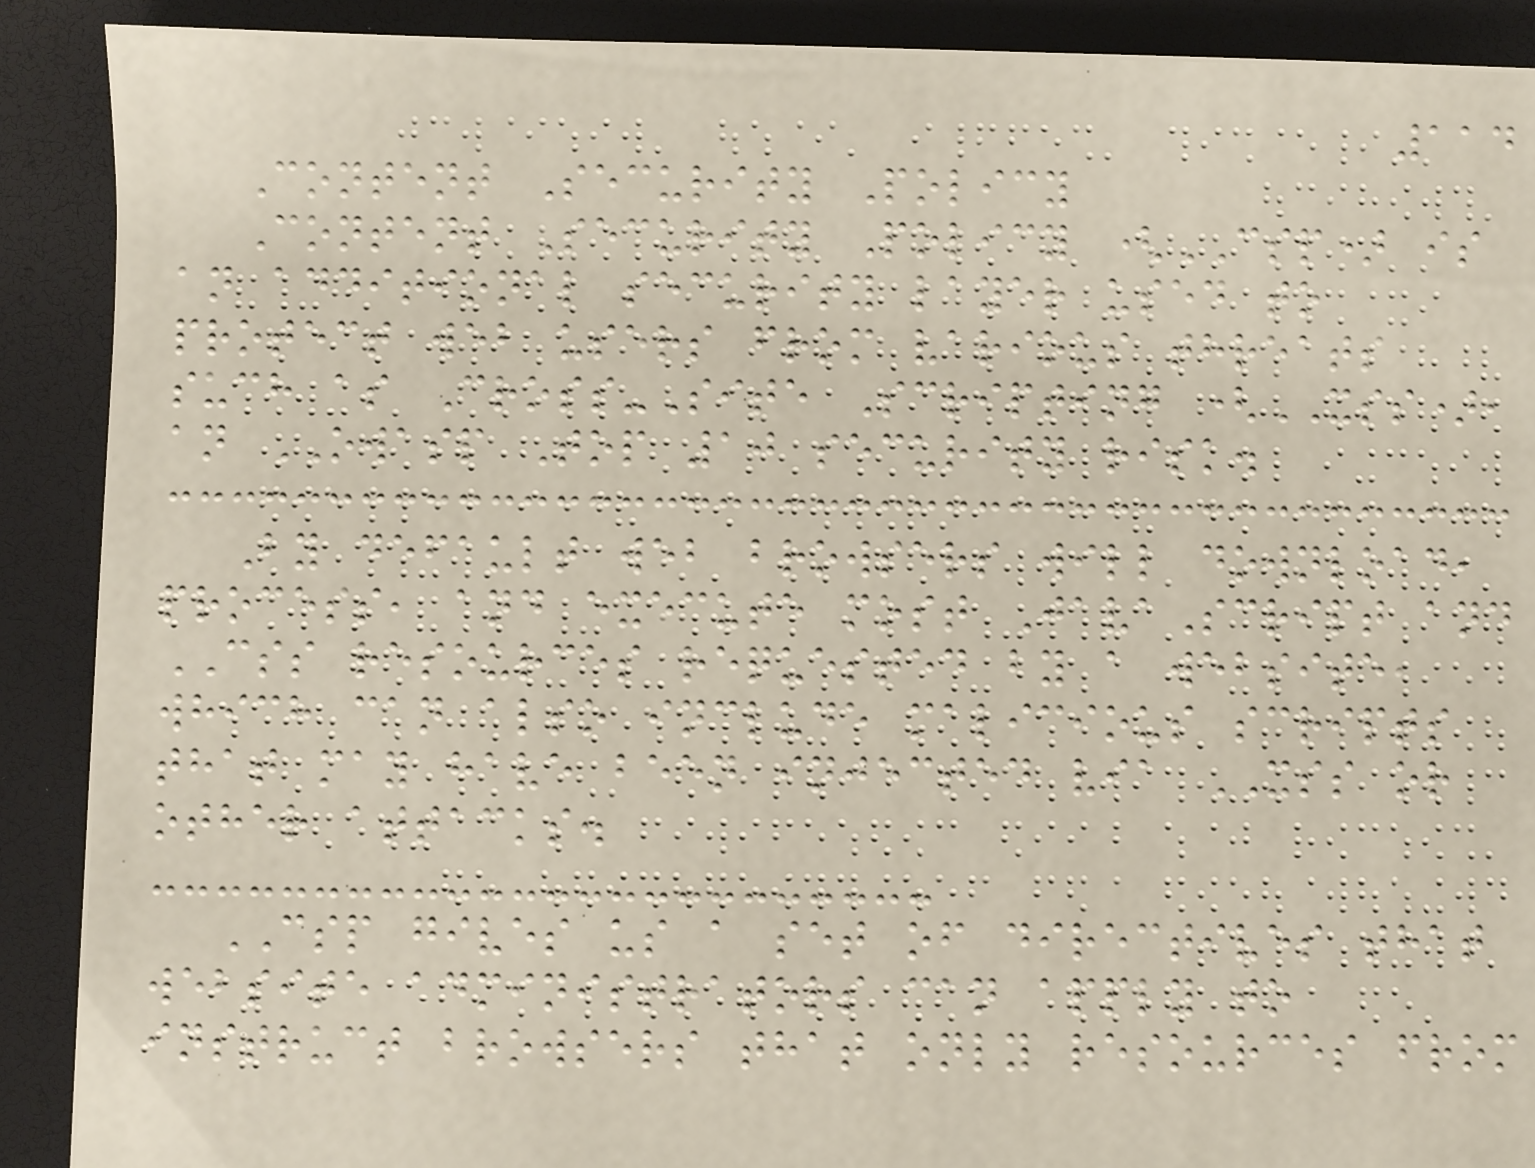114
Content Security Policy
Content Security Policy (CSP) is
an additional security layer used to
protect web users from various threats
such as Cross-Site Scripting (XSS),
an OWASP Top 10 security risk.
By default web browsers will download,
process, and execute most JavaScript and
CSS resources requested by a website,
which can also include malicious scripts
that may have been injected via XSS or
other attacks.
CSP gives us a set of directives that
website administrators can apply to
instruct browsers that only resources from
